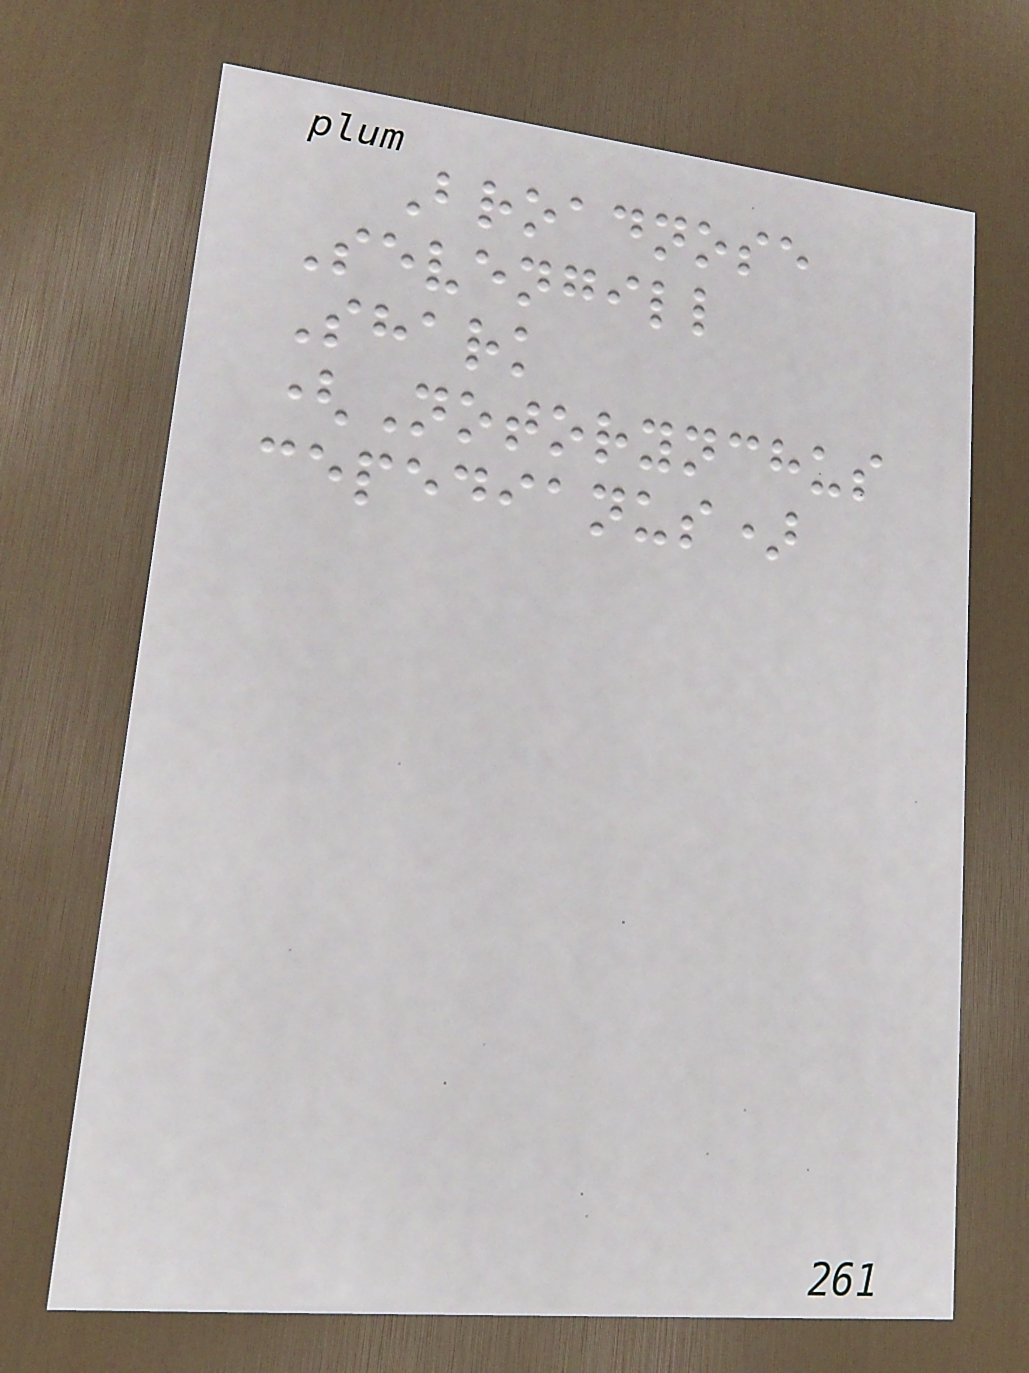Broadnose
Sevengill
Shark
(Notorynchus
cepedianus)
